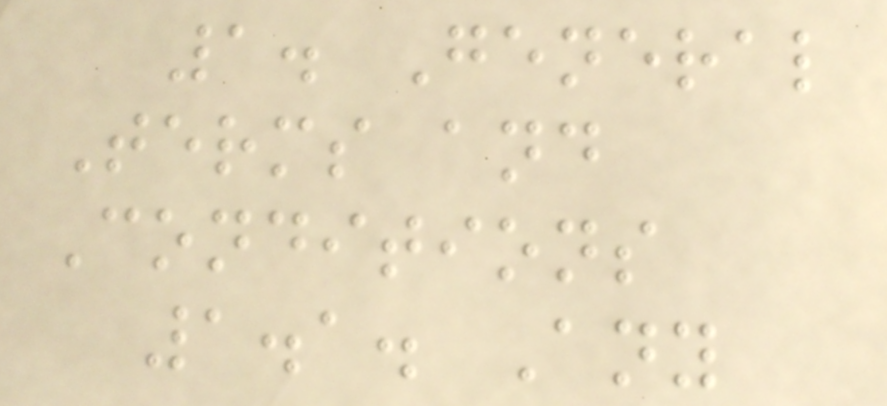1. General
Terms and
Conditions
1.1. Any
